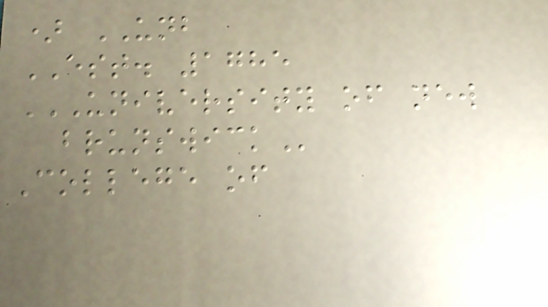) UNB
EST. 1785
UNIVERSITY OF NEW
BRUNSWICK
College of
